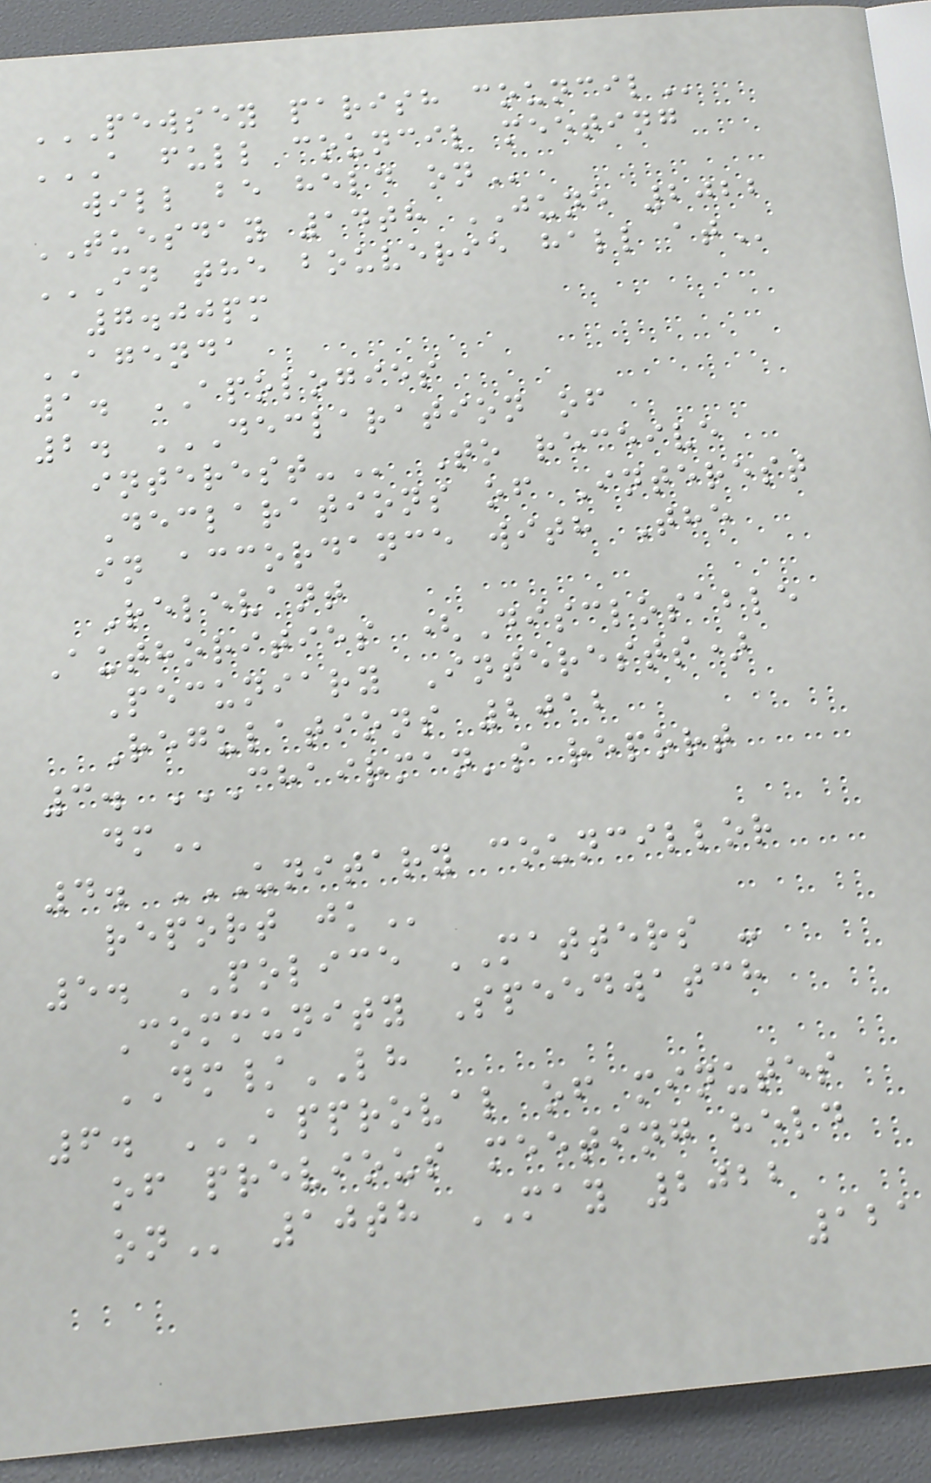PEWSEY PARISH COUNCIL
A FULL COUNCIL MEETING
WILL BE HELD ON
TUESDAY 14th JUNE 2022
IN THE BOUVERIE HALL AT
7.00pm
AGENDA
1. APOLOGIES
2. DECLARATION OF
INTEREST- To receive
Declarations of Interest
in accordance with The
Relevant
Authorities (Disclosable
Pecuniary Interests)
Regulations 2012
3. CHAIRMAN'S REPORT
DM
4. UNITARY COUNCILLOR
REPORT JK
5. POLICE MATTERS -
Community Speedwatch
DM/LH
6. APPROVAL OF MINUTES
OF PREVIOUS MEETING HELD
ON 10th MAY 2022
121
